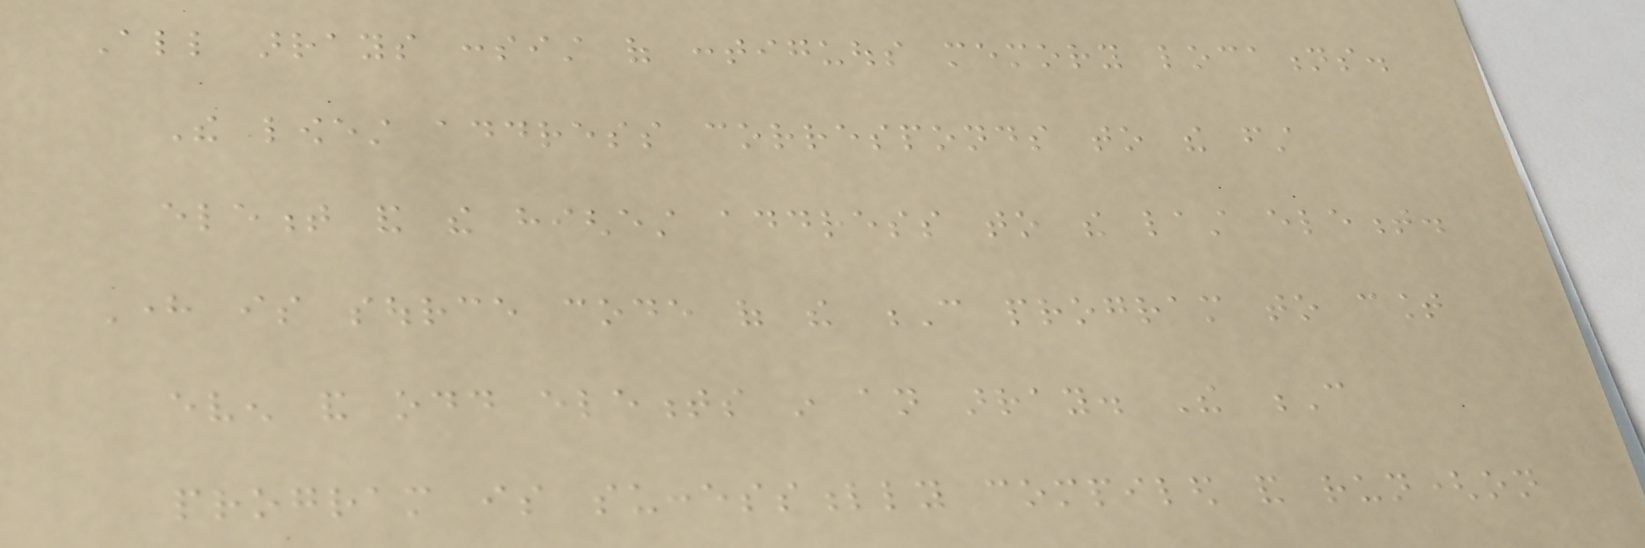All arrays consist of contiguous memory locations.
The lowest address corresponds to the first
element and the highest address to the last element.
Here is source code of the C program to count
even and odd elements in an array. The C
program is successfully compiled and run(on
